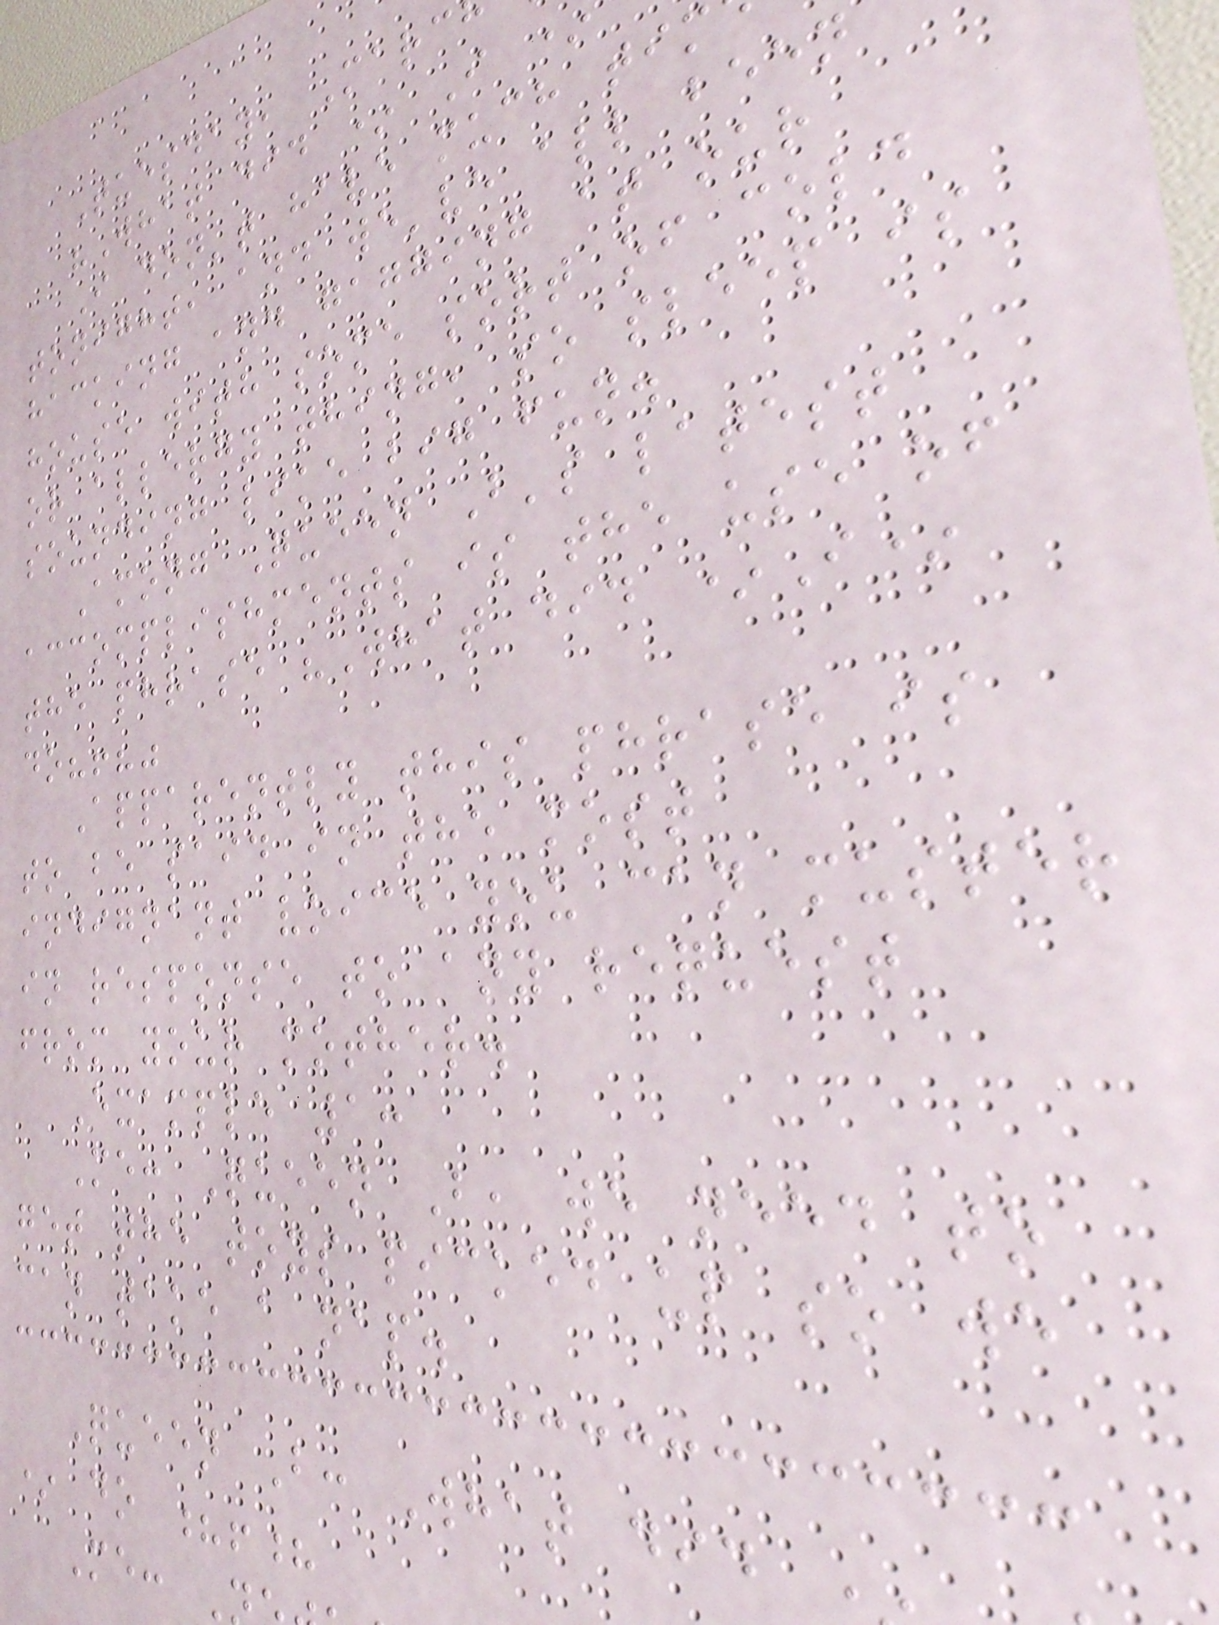Tuesday, Marc
"What did * I
I don't have much tim
tonight, and we've all been
hacking and gagging at our
house with some sort of cold
or allergy thing, so sleep is
sounding like big fun.
Among Queen B's latest
accomplishments is the use of
the phrase "What did *I*
do?!?"
Apparently this phrase is
to be said in the most
indignant voice you can muster
in response to any request
from your mother.
Example 1:
Me: Queen B, we need to
get the toys picked up so we
can take a nap.
Queen B: What did
* do ?!?
